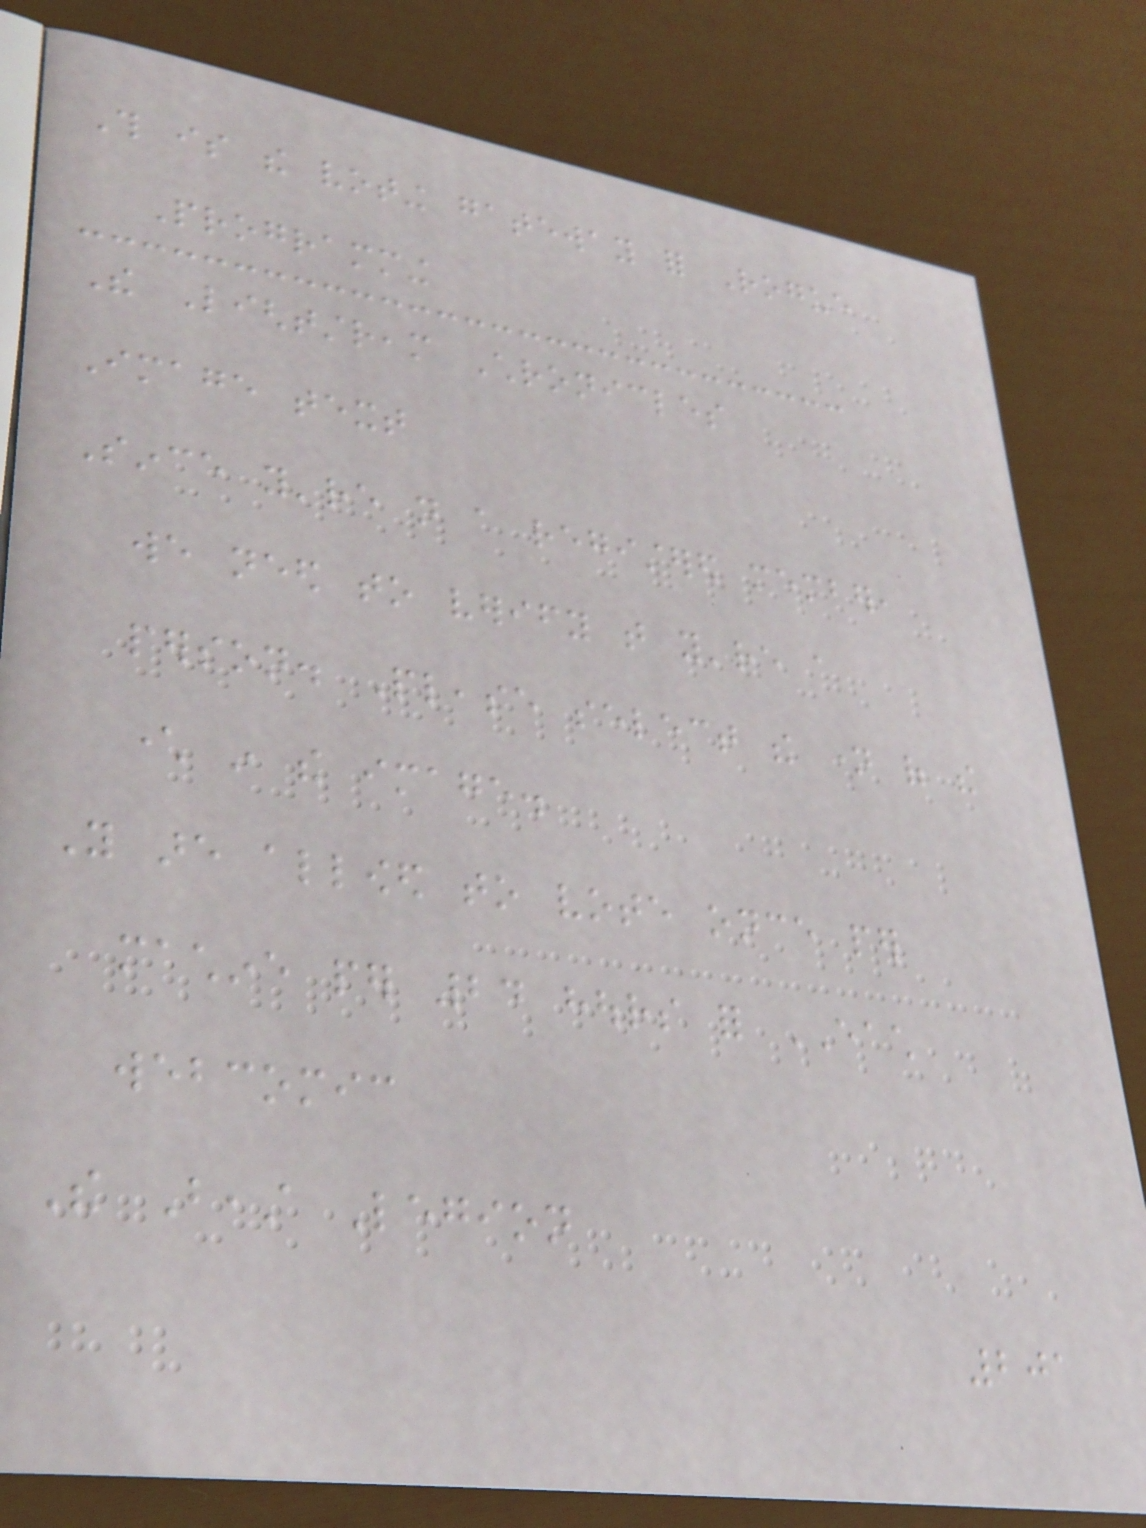This is the voting gateway for Rogue
Programming
The Lightstream Chronicles
Image text
Since you're not a registered member,
we need to verify that you're a
person. Please select the name of the
character in the image.
You are allowed to vote once per
machine per 24 hours for EACH
webcomic
The Beast Legion
201
